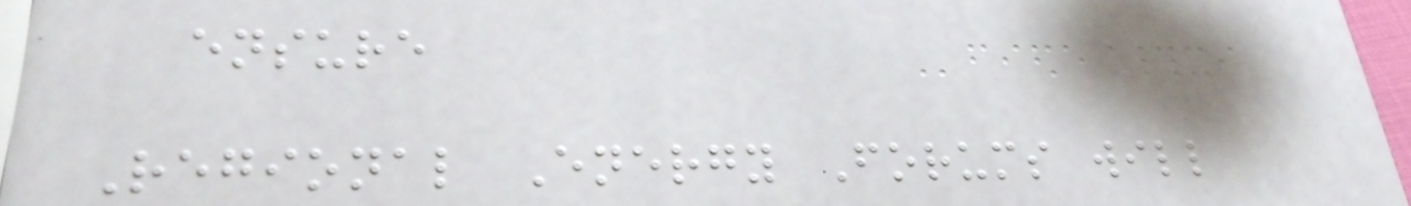ensure
Regional Energy Forums will
